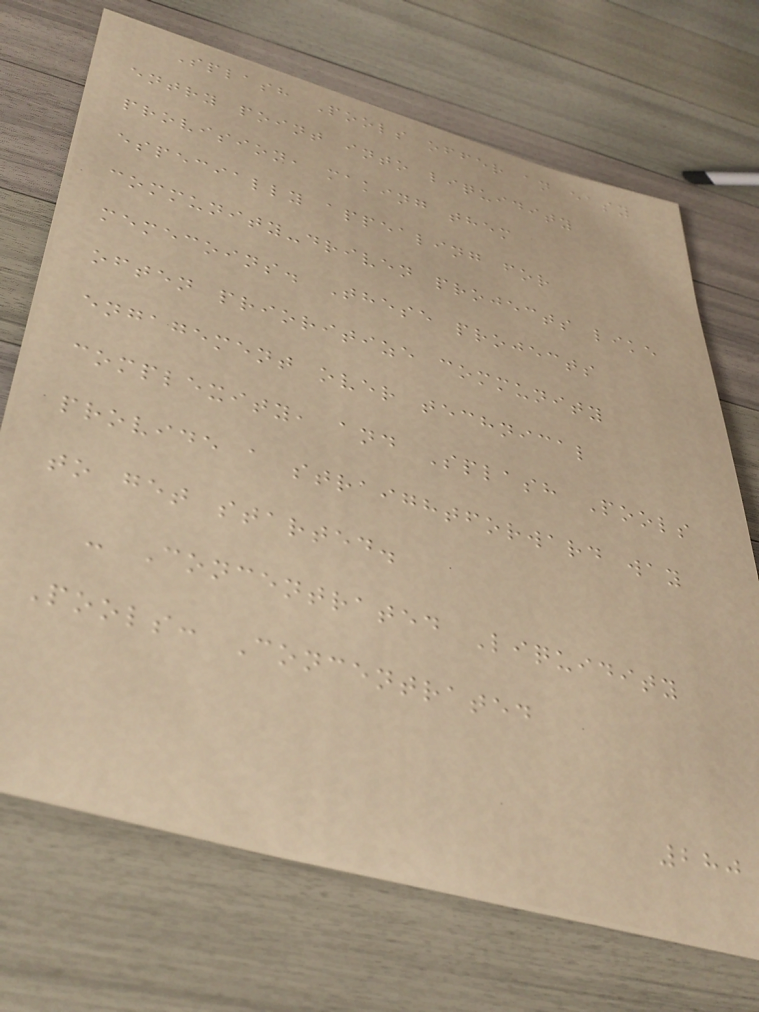Splash Pools offer an easy
entry point into liquidity
provision, making them
especially appealing for
community-driven projects like
memecoins. These projects
often prioritize community
engagement over technical
complexity, and Splash Pools
provide a straightforward way
to get started.
- Concentrated Liquidity
Pools: Concentrated
280
